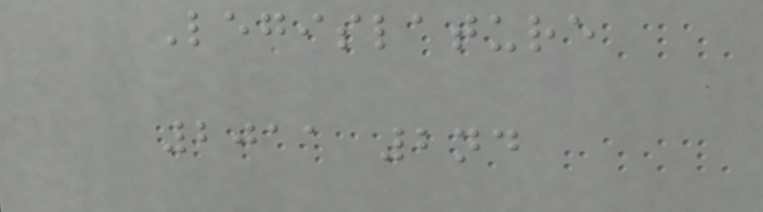Legislature
2011 2nd
